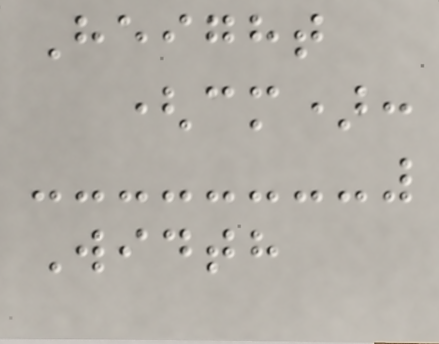Height
(cm):
Width
